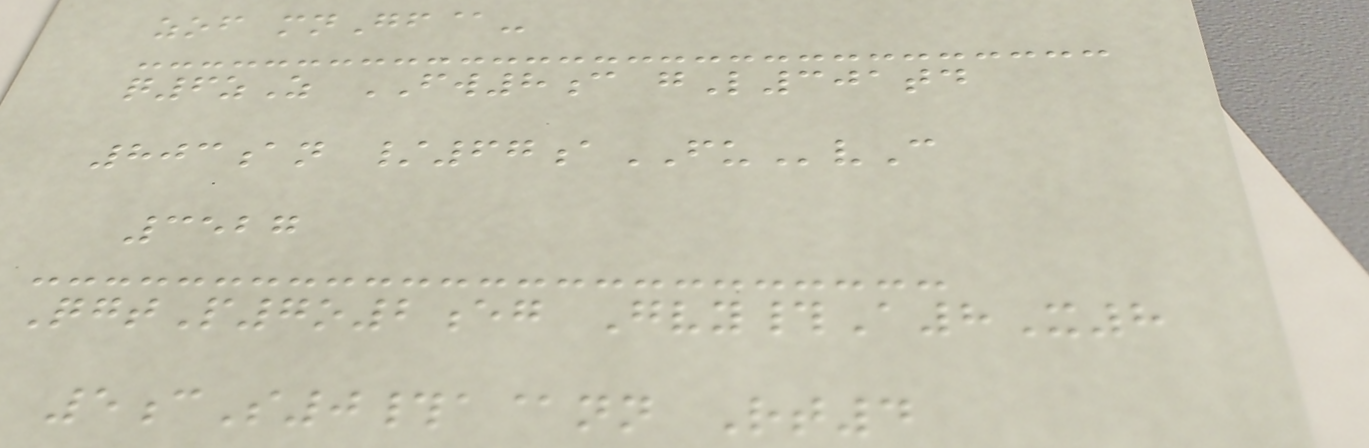zof mnGf@-
q6zZ FW8c gL301td
803an /67aFUvC
3527
QgtP7o2eg Gvy#A8X8
5cS0#a@nn Rt4
